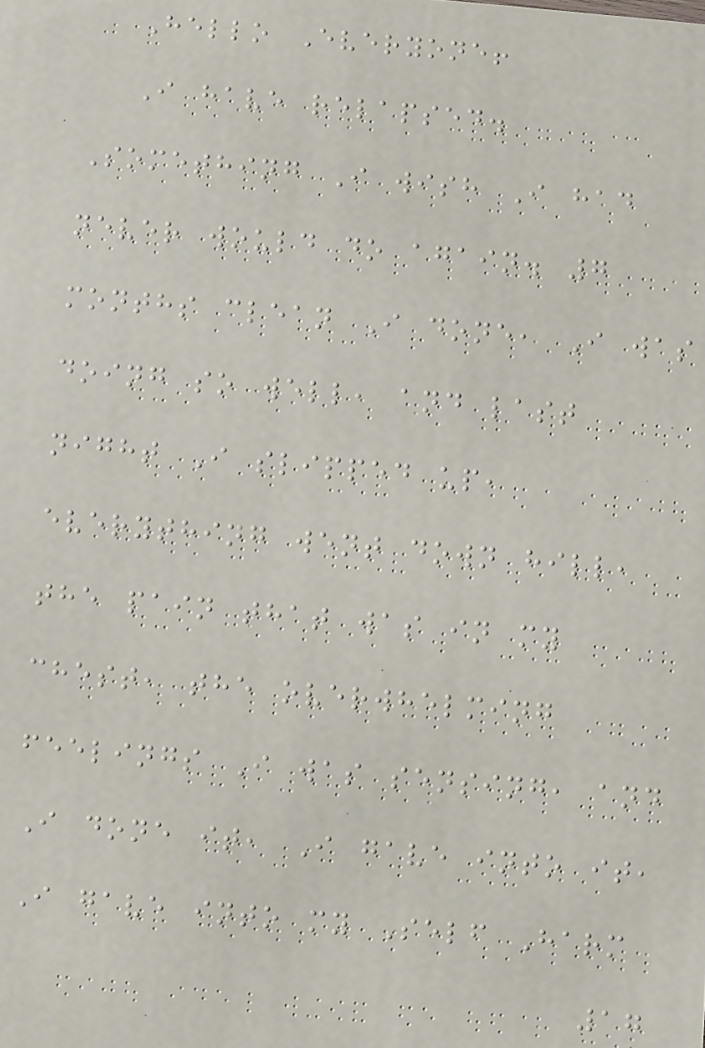Hello Everyone!
I have relapsed.
Something I wish I had
never would do again. 7
months clean I done, I was
doing so well, and last
night I slipped up,
everything went down hill,
the pain that was in my
chest, the overwhelming
feelings I was sensing, and
I done it, I gave into it,
I gave into my Self Harm
17
